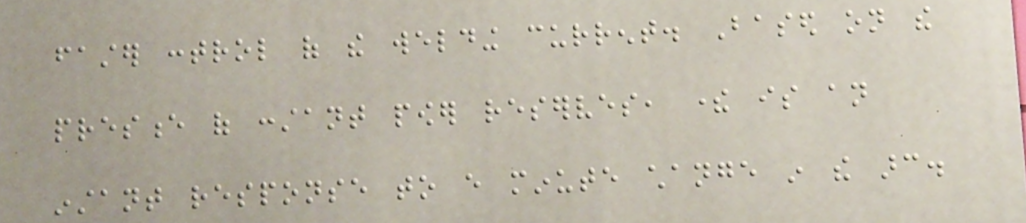faster control of the welding current. Based on the
presence of constant power reserves, there is an
instant response to every minute change in the arc.
